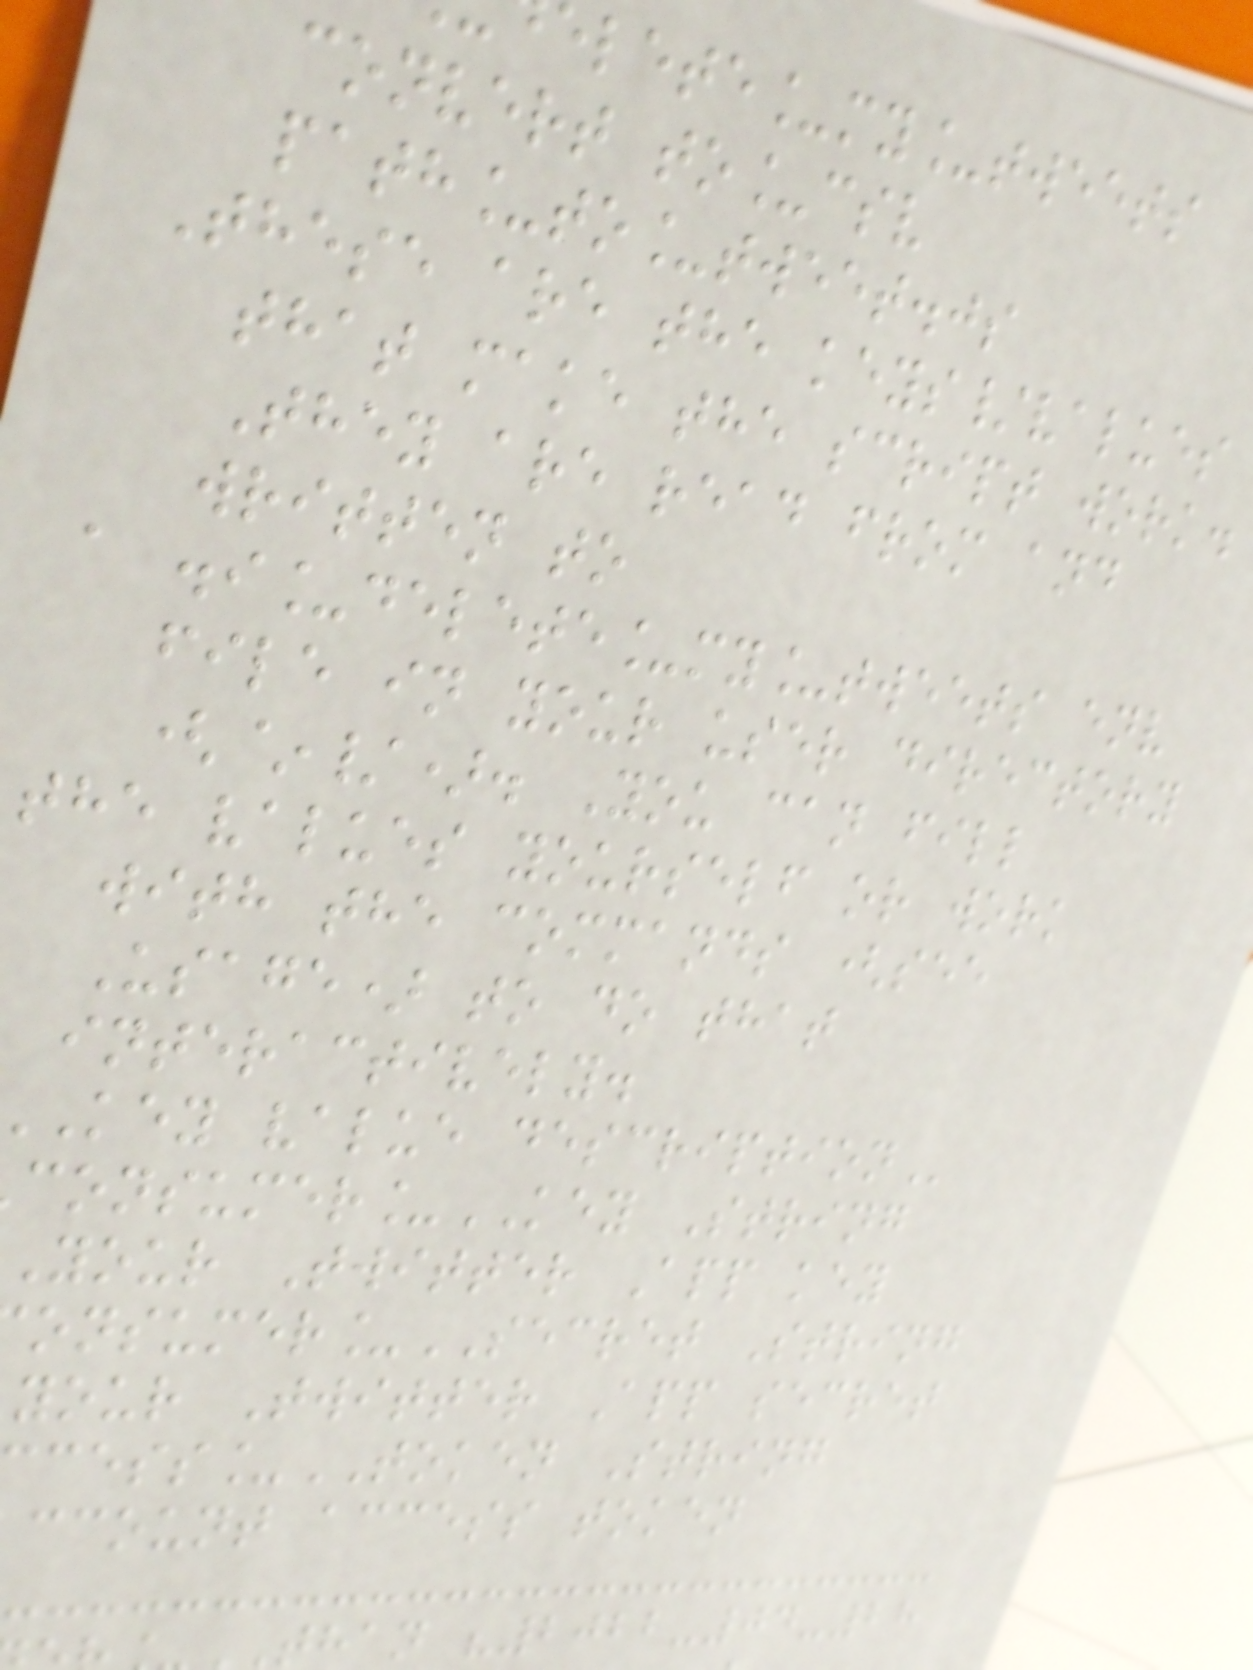elete_my_tweets
convert to_csv
path_to_tweet.js
These are the keys/values
that make the script work.
They are read from and
written to
a .i_delete_my_tweets env
file in your user directory
(~/). You can fill
the values yourself or work
with the commands (see
Usage) to do that
interactively.
key value
_KEY String
Your Twitter App key
_SECRET String
your Twitter App secret
_TOKEN String
ccount access token
than "2022-04-28
